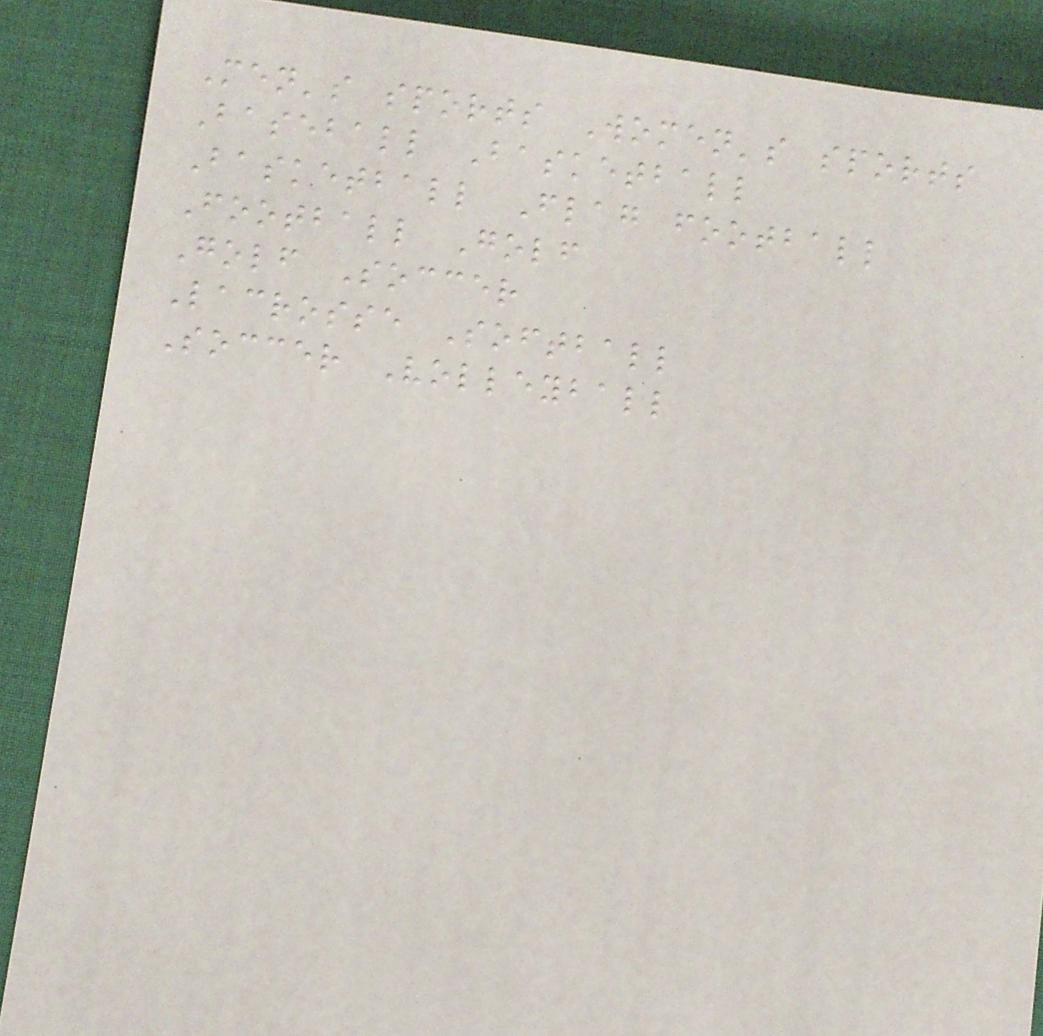Men's sports Women's sports
Baseball Basketball
Basketball Flag football
Football Golf
Golf Soccer
Lacrosse Softball
Soccer Volleyball
